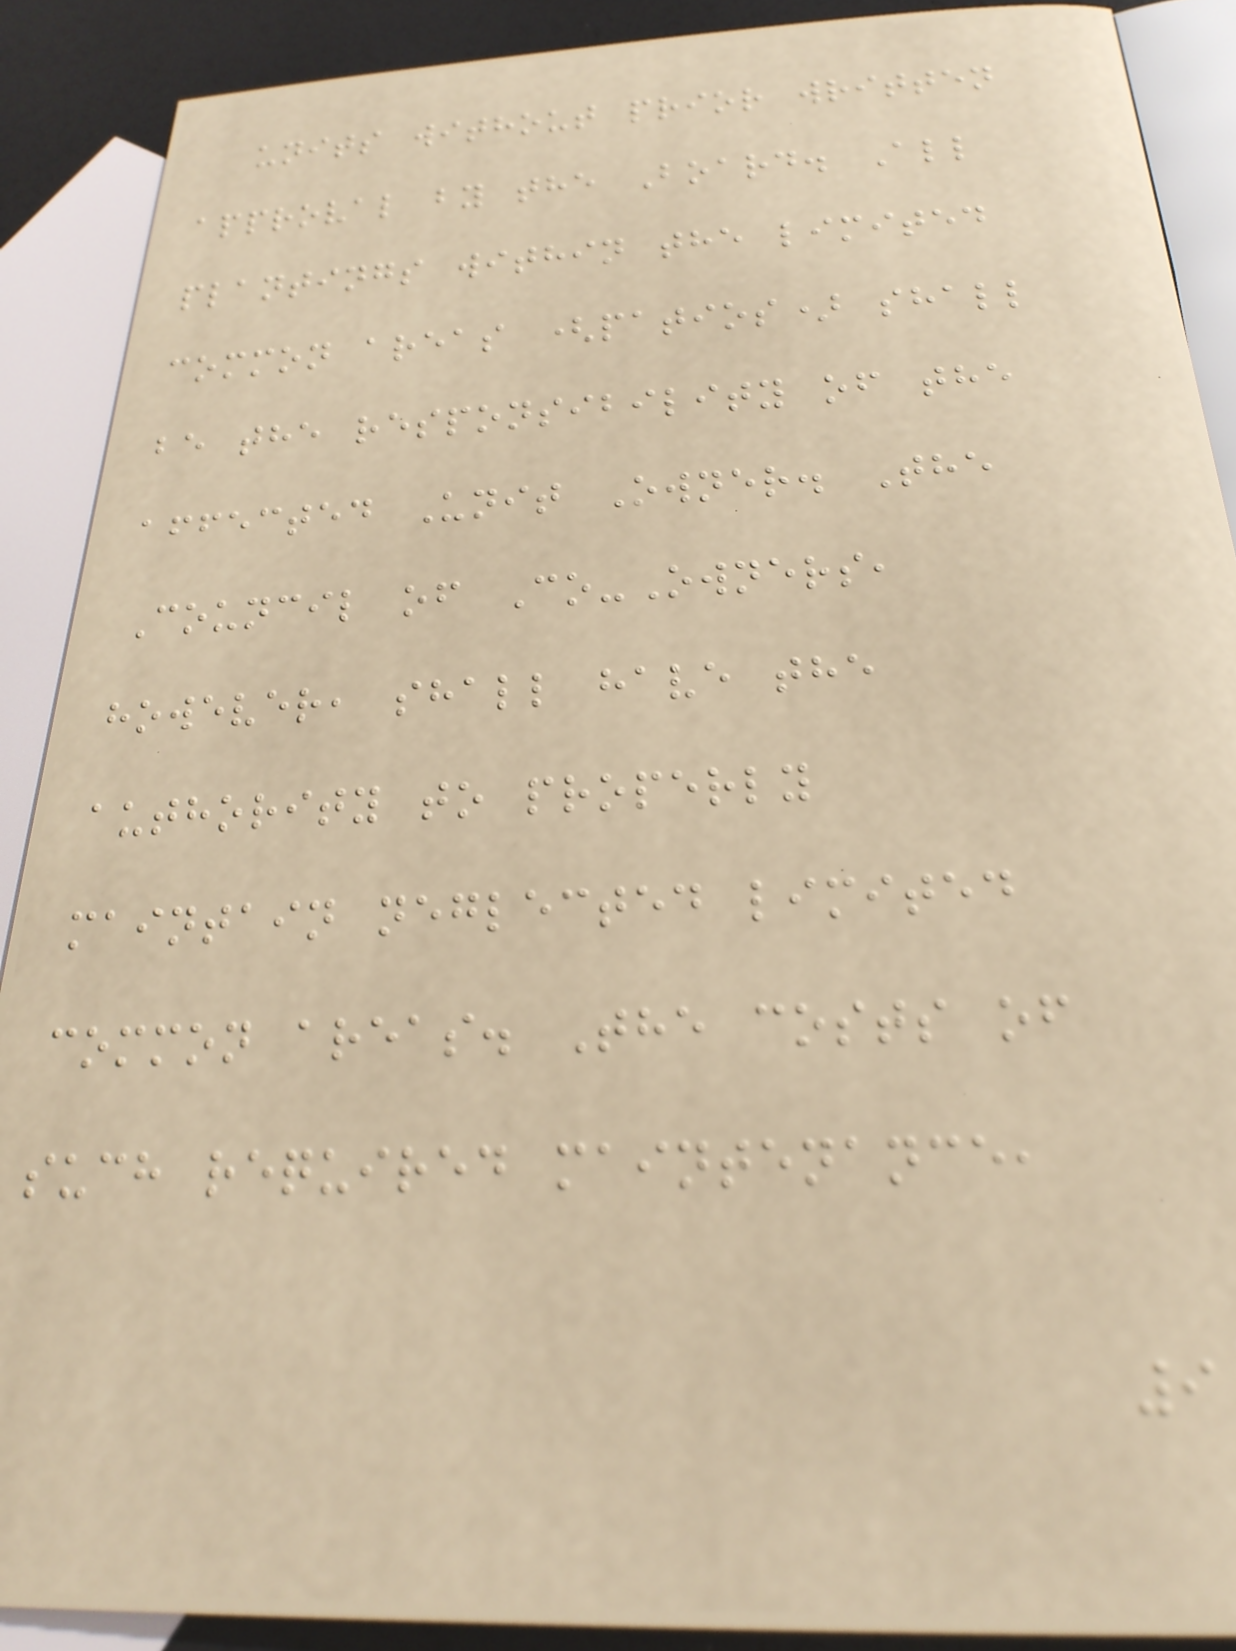units without prior written
approval by the Board. All
plantings within the limited
common areas (patios) shall
be the responsibility of the
affected Unit Owner. The
Council of Co-Owners,
however, shall have the
authority to properly
maintain neglected limited
common areas. The costs of
such required maintenance,
9
